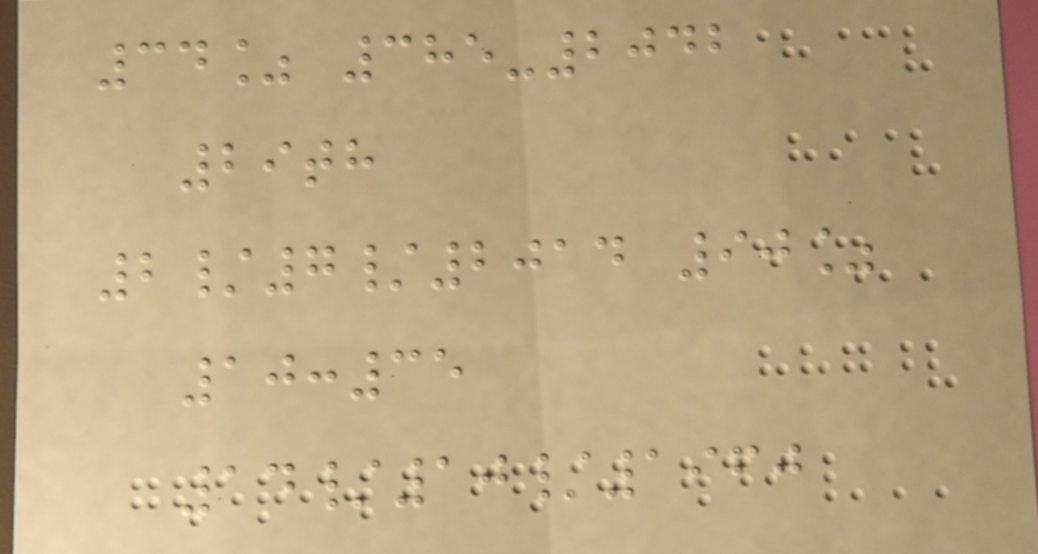34% 385-2042
29th
2/7/2014 90%
10:35
14/10/1960
